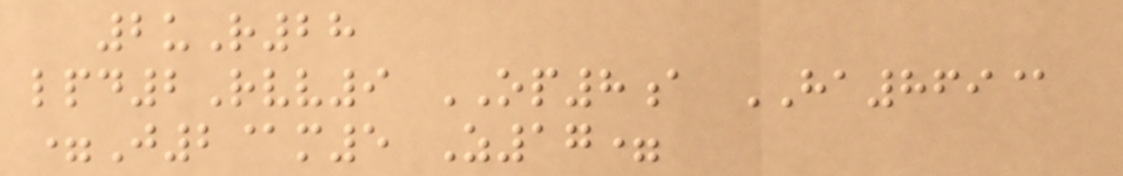2uR28
lpd2Rvv9 OP8a HA869@
=J2@m5 Z17=
